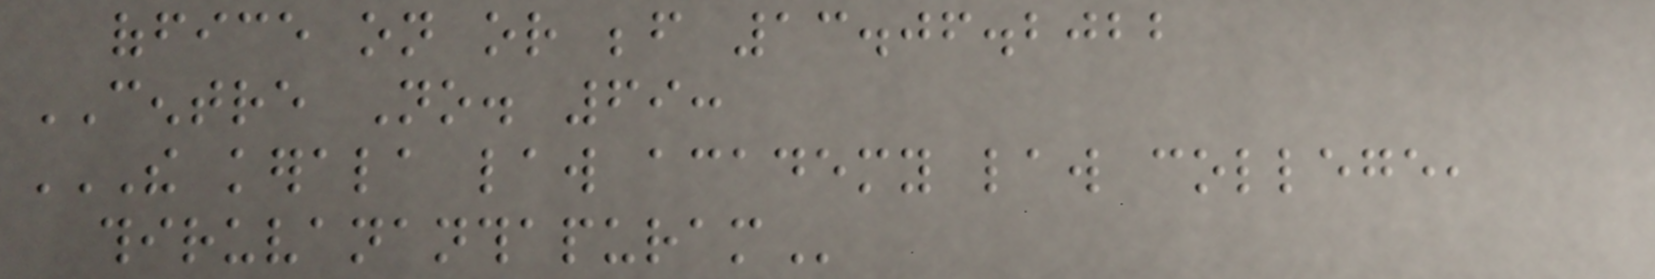office on or before 13.06.2022
CENTRE No. 69:
THE KERALA LAW ACADEMY LAW COLLEGE,
THIRUVANANTHAPURAM
